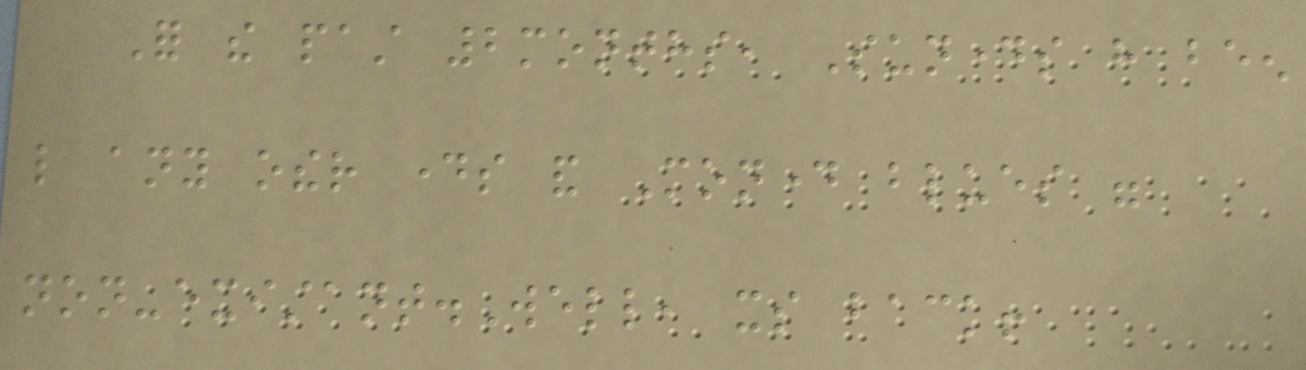For the past 2months, Sundays have been
like any other days and Monday blues were
non-existant.Well, its back!
